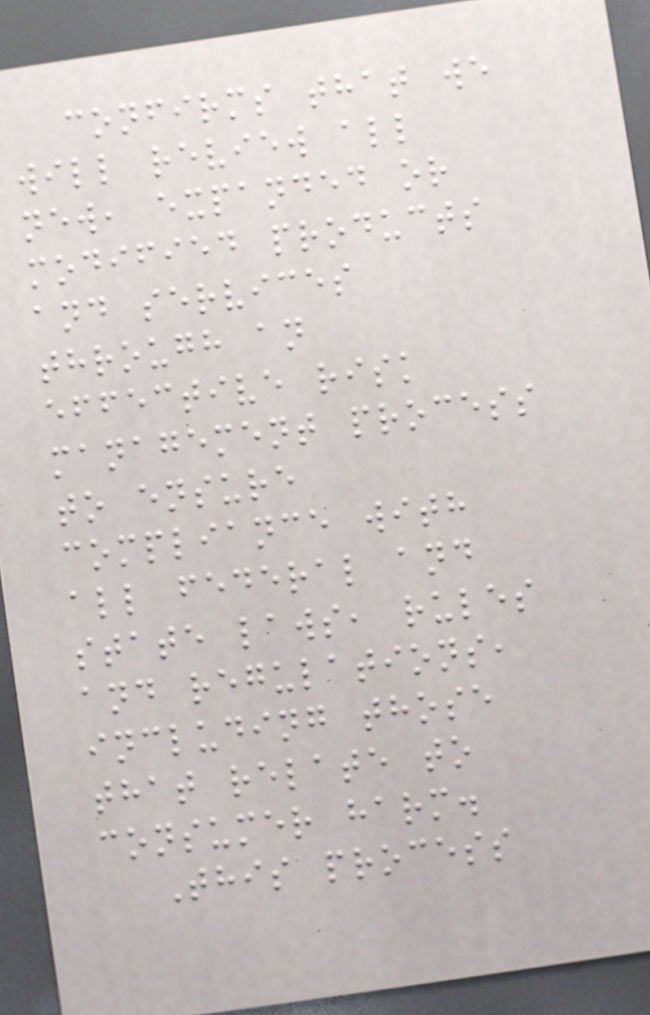confirms that we
will review all
new, expanded or
modified products
and services
through an
effective risk
management process
to ensure
compliance with
all federal and
state laws, rules
and regulations,
including those
that relate to
consumer harm.
This process
